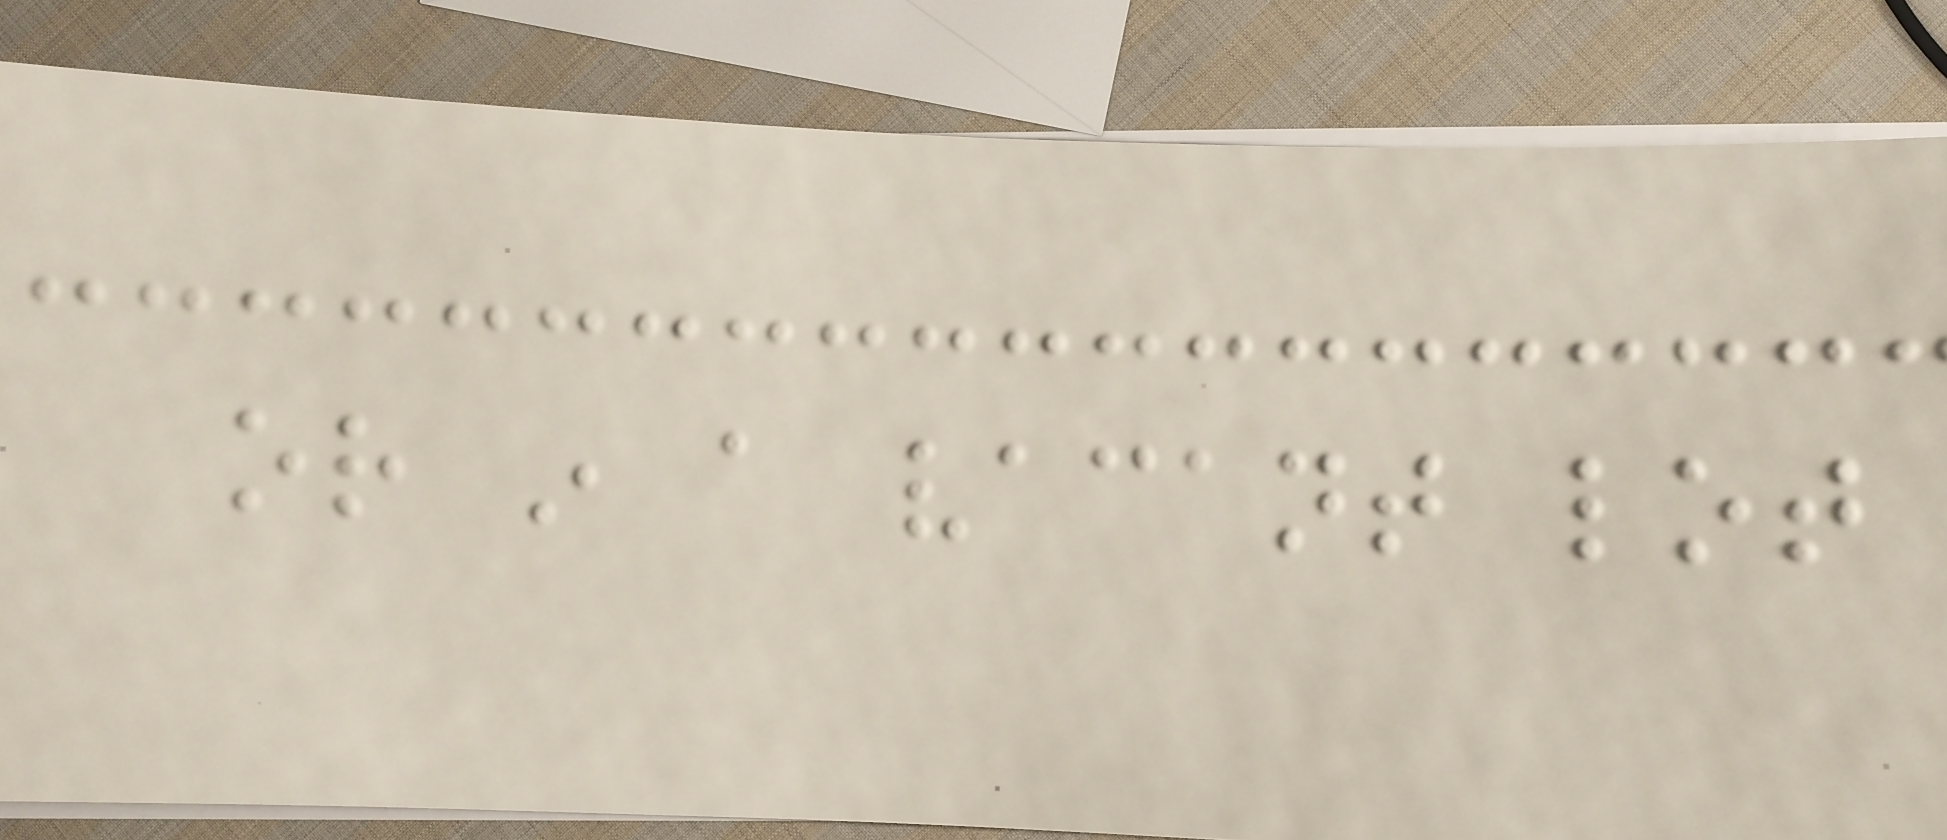or in a vacant lot
